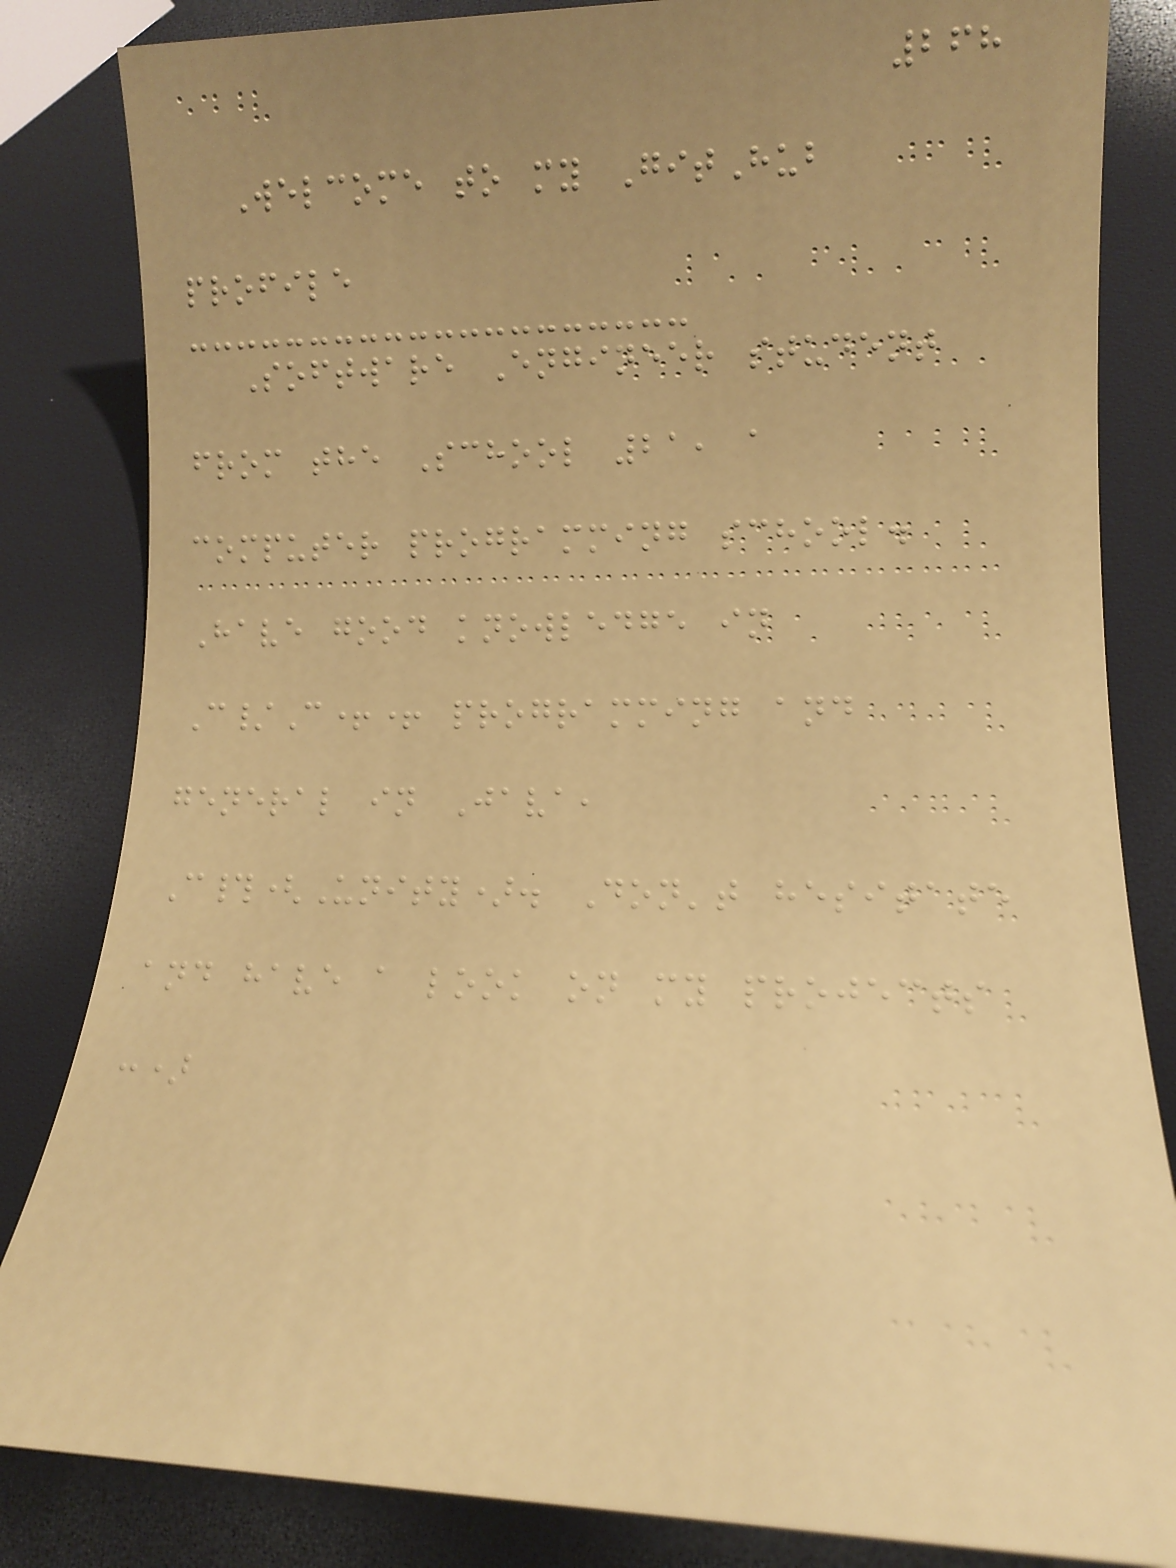268
Welcome to my GitHub
profile
Software Engineer student
from the School 21, a
computer programming school.
Have good knowledge in
C/C++ programming and
general in Java,
C#(Unity). Don't hesitate
and have a look on my projects
:)
